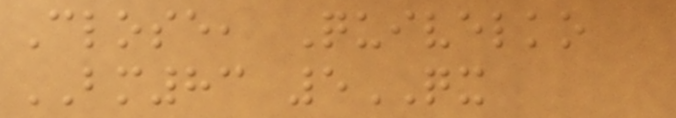Close, Quivelko
BM83 5QX
